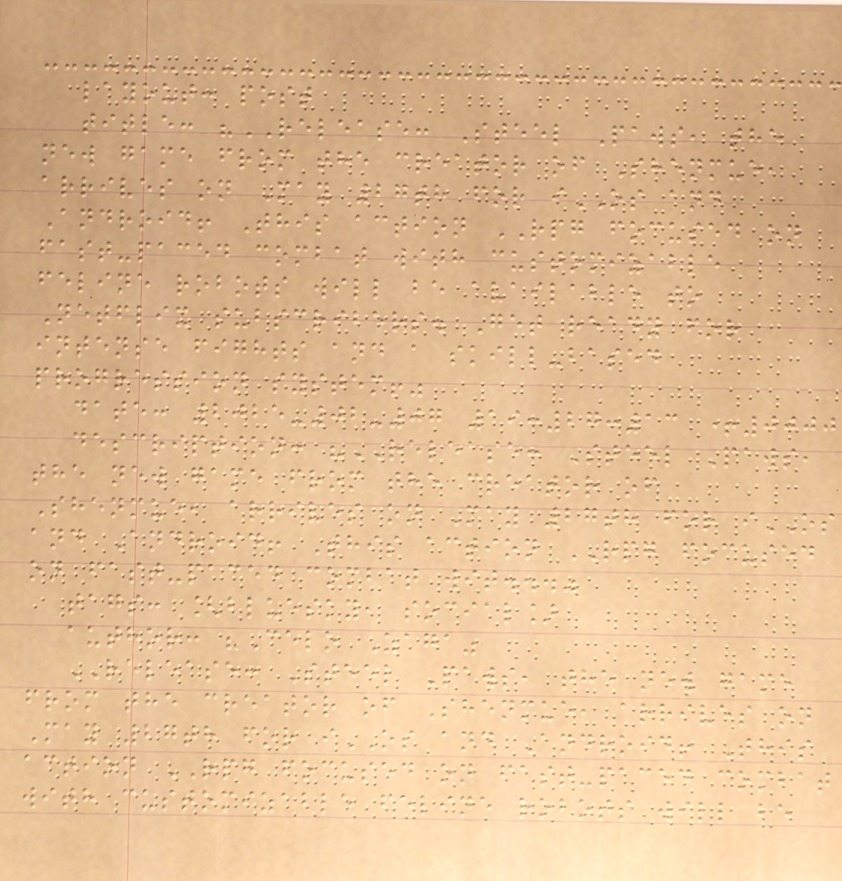layout: post
title: "RELEASE: Steel Paws, the
new game from the creator of Shenmue,
arrives on May 27th for iOS and
Android! This action RPG focused on
fast-paced combat with customizable
feline robots will be available to
Netflix subscribers. Get ready for
intense fights and a skill-based
progression system!"
date: 2025-02-07 19:27:13 +0000
description: "RELEASE: Steel Paws,
the new game from the creator of
Shenmue, arrives on May 27th for iOS
and Android! This action RPG focused
on fast-paced combat wit..."
tags: [bluesky, social]
author: "Celo Zaga"
RELEASE: Steel Paws, the new game
from the creator of Shenmue, arrives on
May 27th for iOS and Android! This
action RPG focused on fast-paced combat
with customizable feline robots will be
